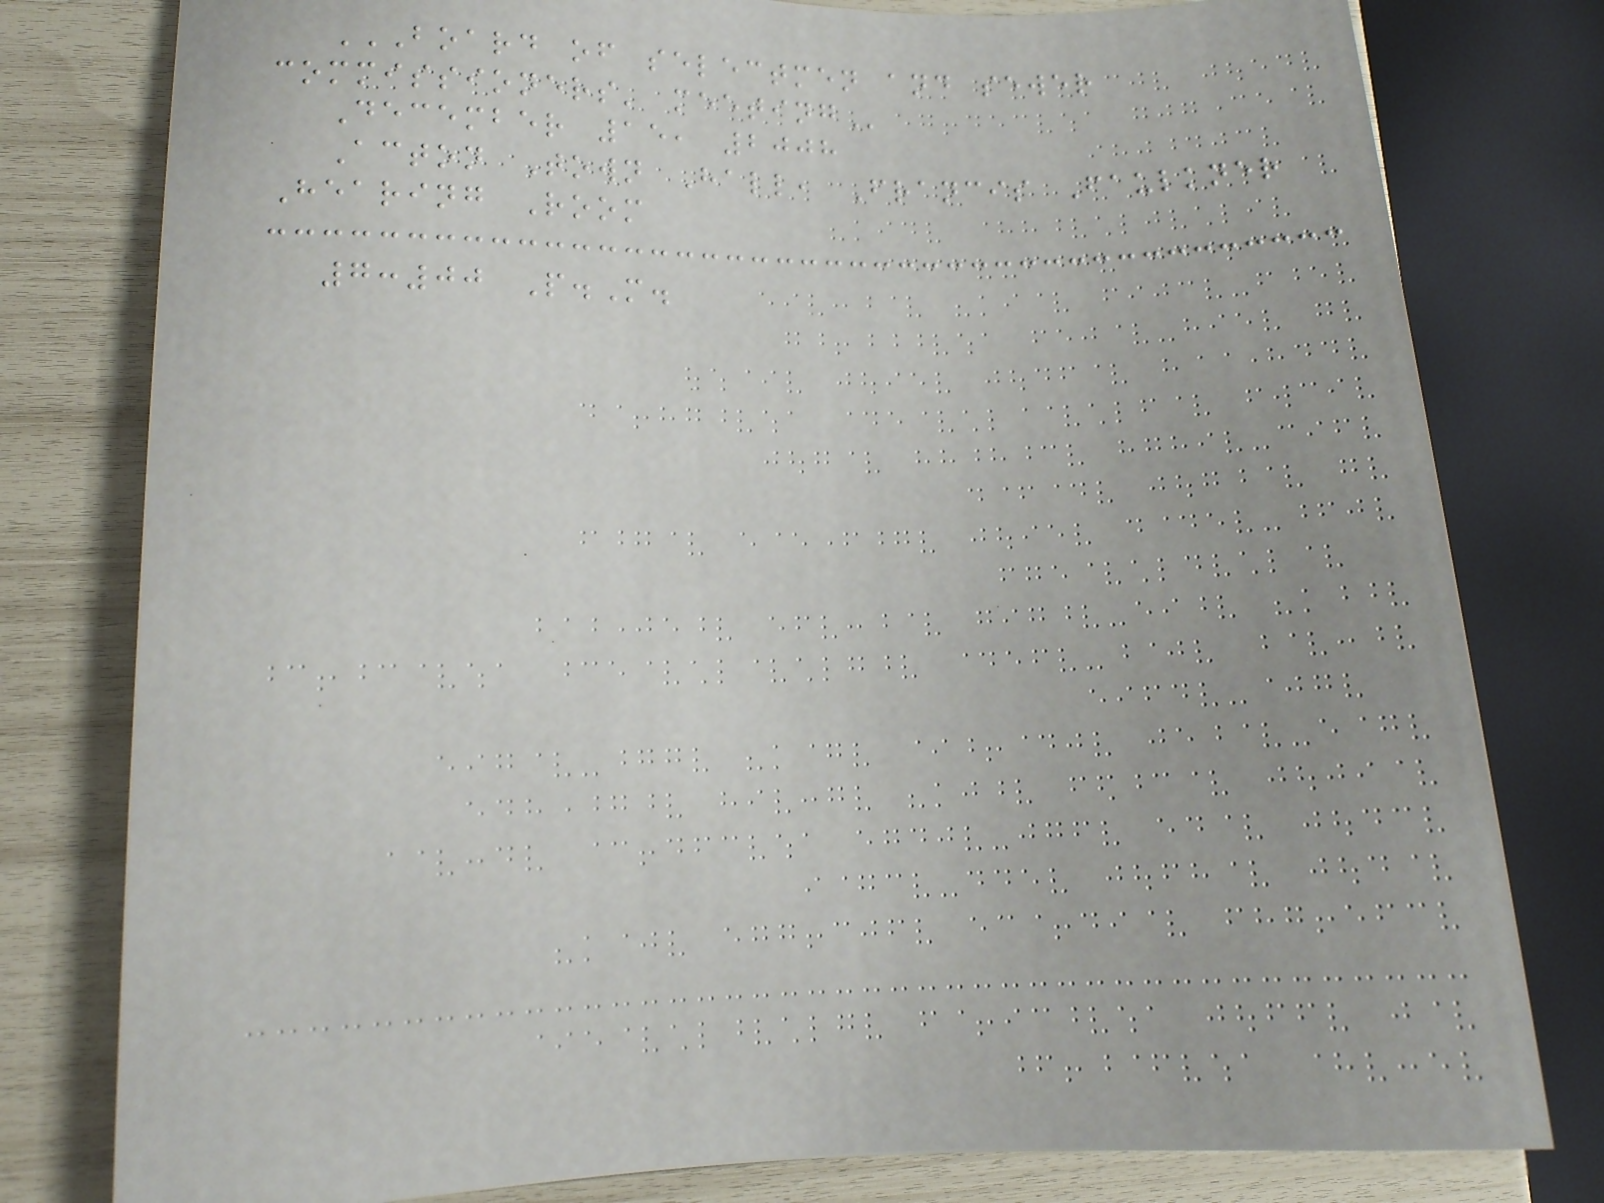BOARD OF SELECTMEN AND SEWER
COMMISSIONERS' MEETING
December 15, 2008
Acton Town Hall, Francis Faulkner
Hearing Room
7:00 P.M.
